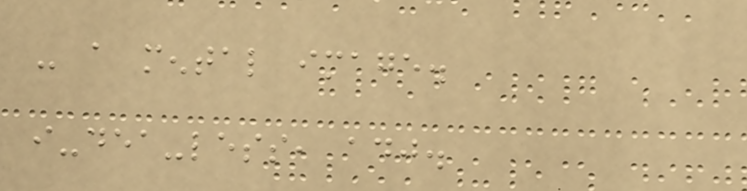- a mental image.
i-dea-less, adj.
